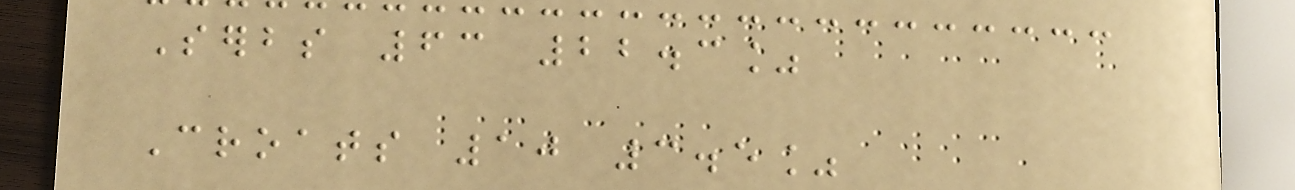Serbs 63 22.3%
Croats 10 3.5%
